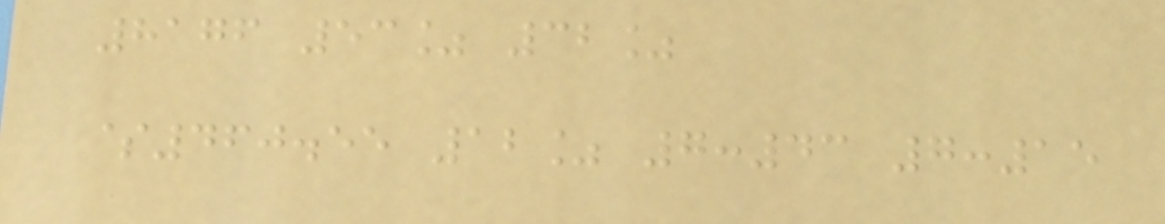8176 53% 32%
$460.55 12% 7:43 7:15
